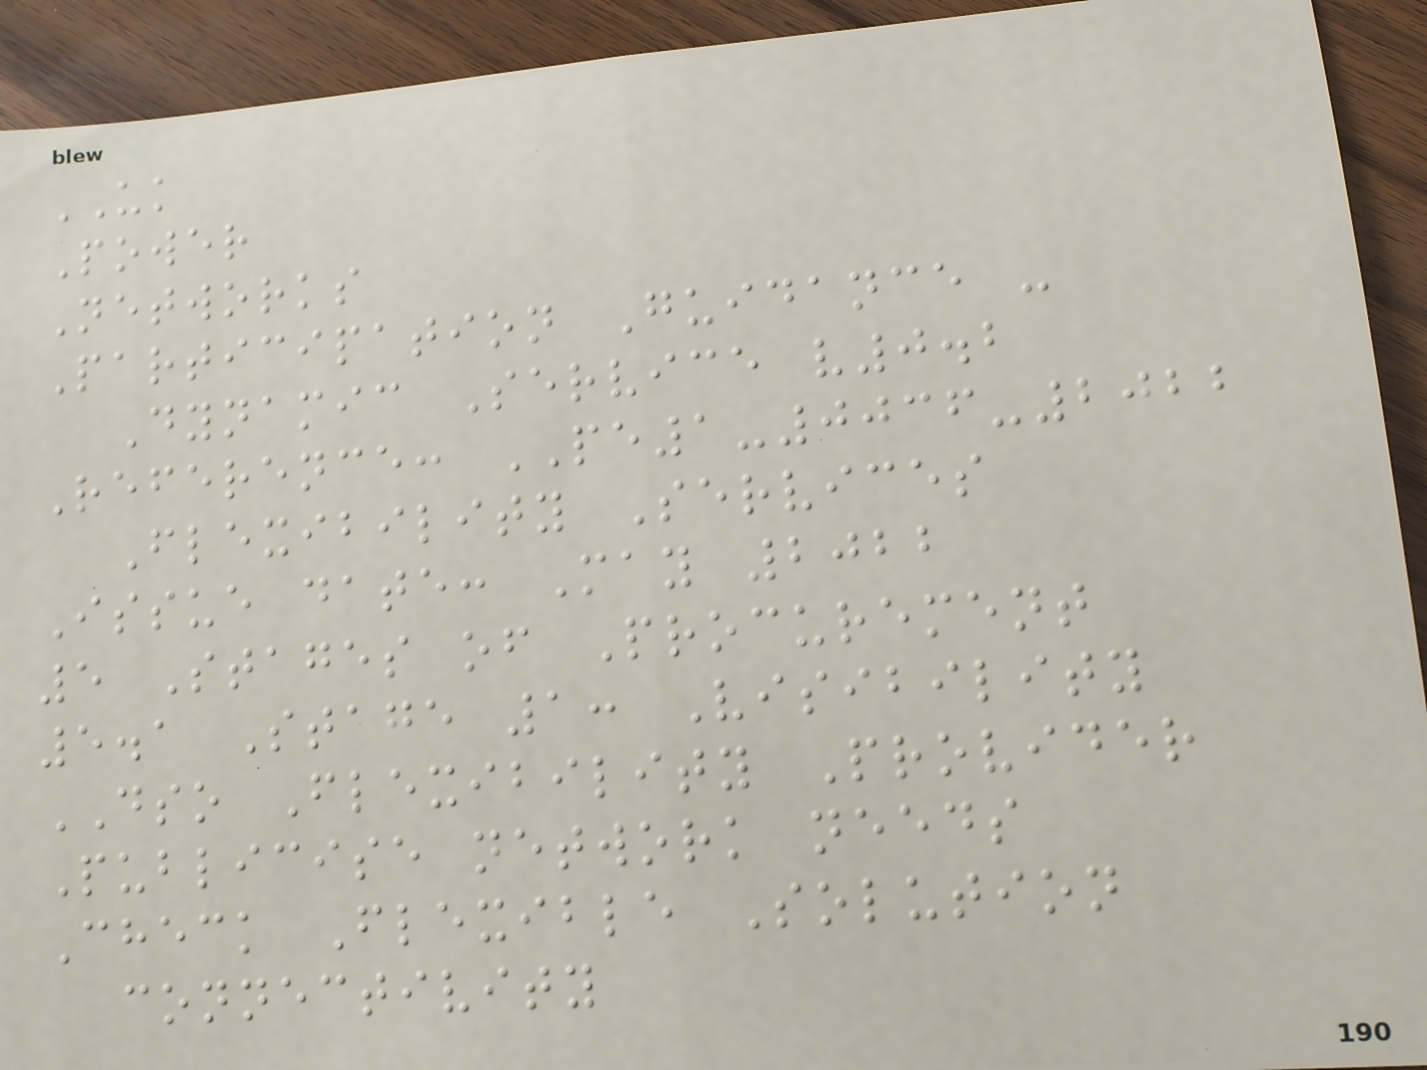UK
Power
Networks
Participation Guidance -
Dynamic Service v0.2
Reference: PE1-0036-2022
Flexibility Services
Issue date: May 2022
5 Stages of Procurement
5.1 Stage 1: Visibility
DSO Flexibility Provider
Publicise network needs
Check Flexible Solution
connectivity
